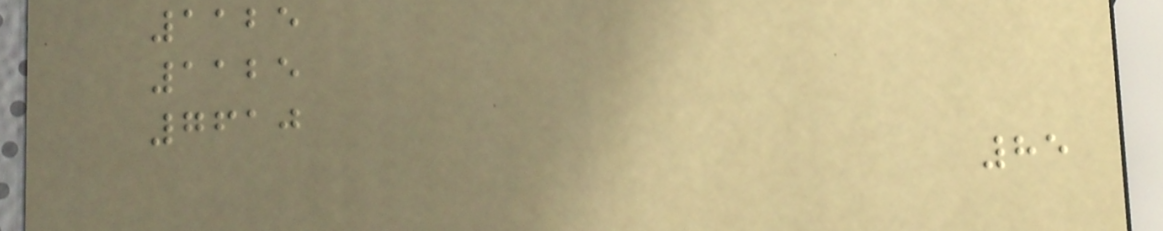1125
1125
7610
85
